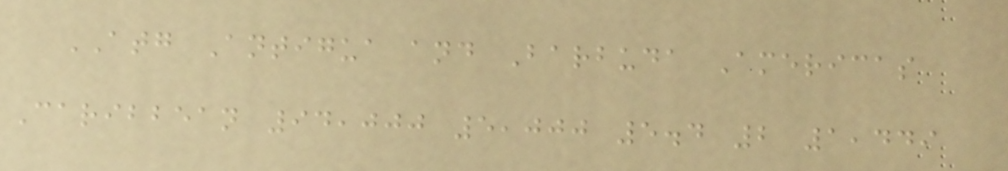ATG Antigua and Barbuda Americas
Caribbean 94,000 5,000 5.4 2 1,449
